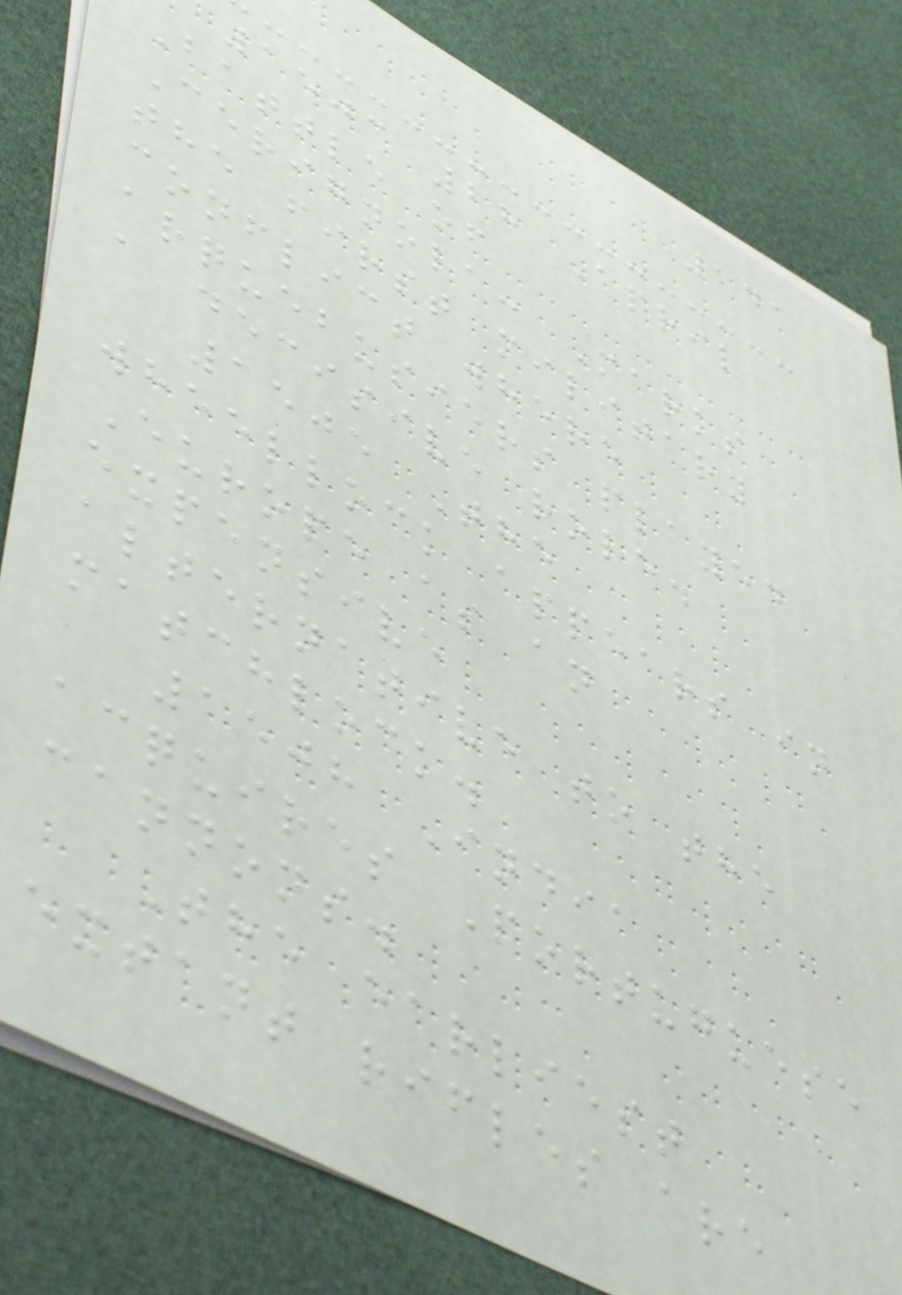141
1503 28 April
Battle of
Cerignola: Marks
the first military
conflict where
arquebusiers played
a decisive role.
1505 The
wheellock appears in
Europe as an
expensive
alternative to the
matchlock.
1508 India
acquires Portuguese
cannons.
The earliest
extant rifles are
